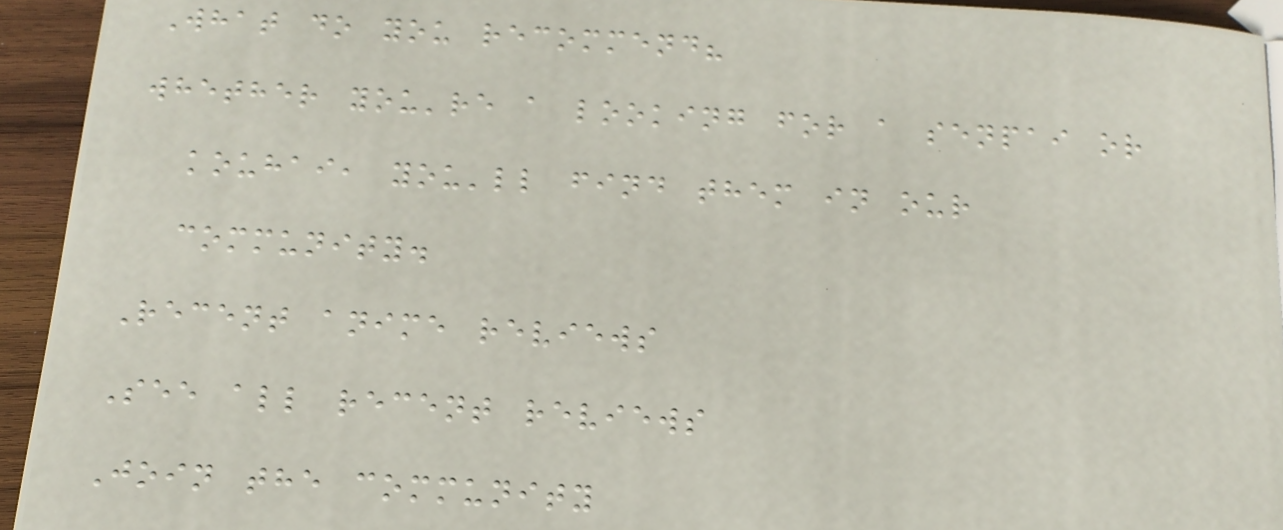What do you recommend?
whether you're a looking for a senpai or
kouhai, you'll find them in our
community.
Recent anime reviews
See all recent reviews
Join the community
